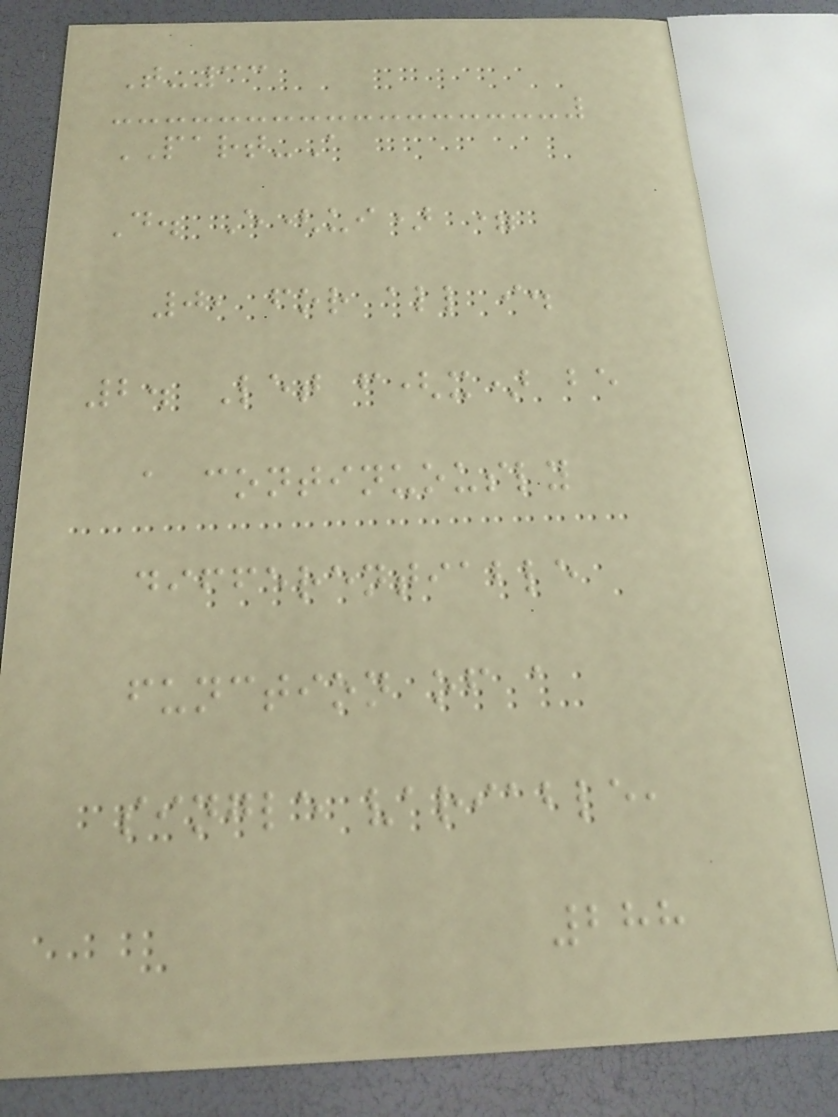T-33
PART-A
D. E(ui) =
0, for all i.
2. Let f(x) be
a continuously
differentiable
function of a
single variable,
288
